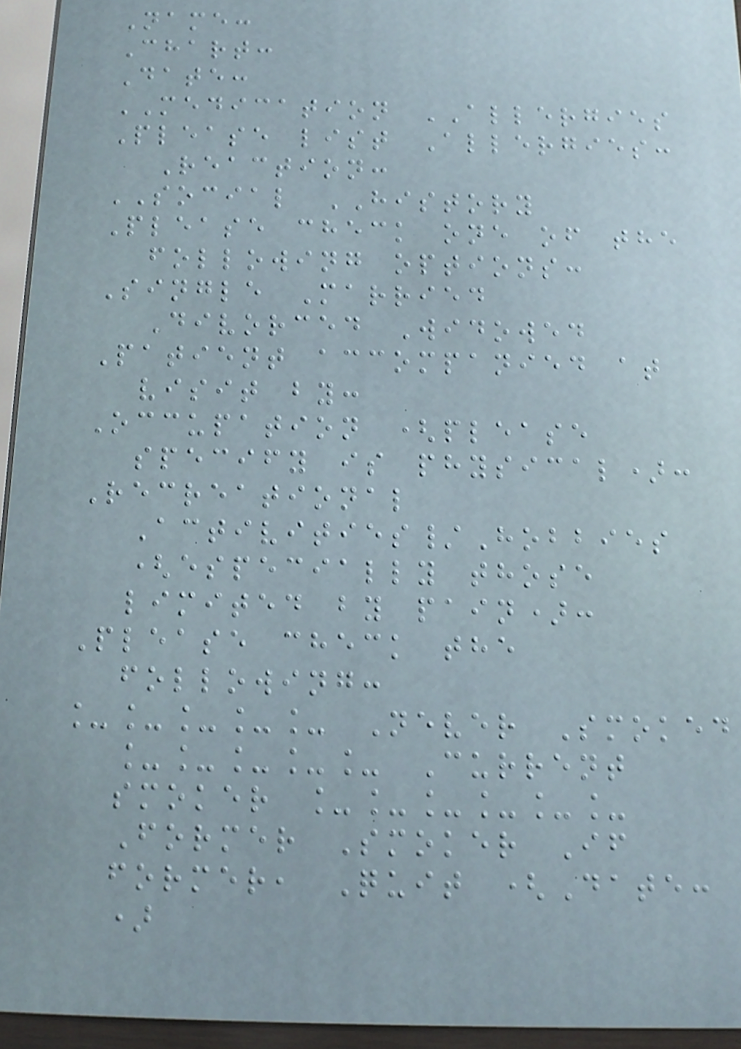Name:
Chart:
Date:
MEDICATION ALLERGIES
Please list Allergies:
Reaction:
SOCIAL HISTORY
Please check one of the
following options:
Single Married
Divorced Widowed
Patient accompanied at
visit by:
Occupation (please
specify is physical):
Recreational
Activities/Hobbies
(especially those
limited by pain):
Please check the
following:
_____ Never Smoked
_____ Current
smoker ______
Former Smoker If
former, Quit (Date:
)
